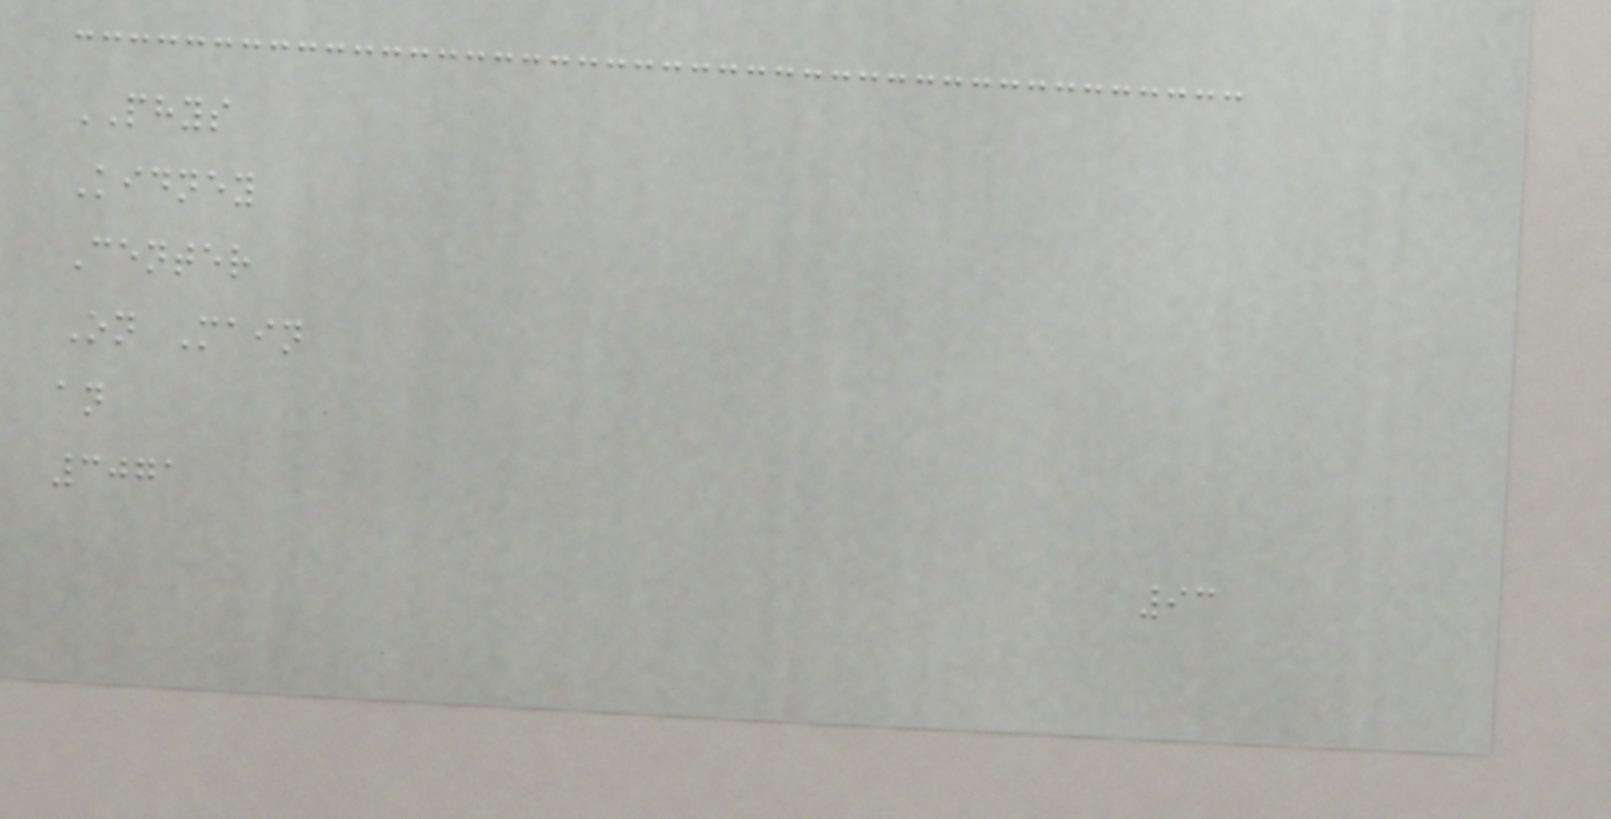PHYS
Kidney
Center
On Main
an
3071
93
